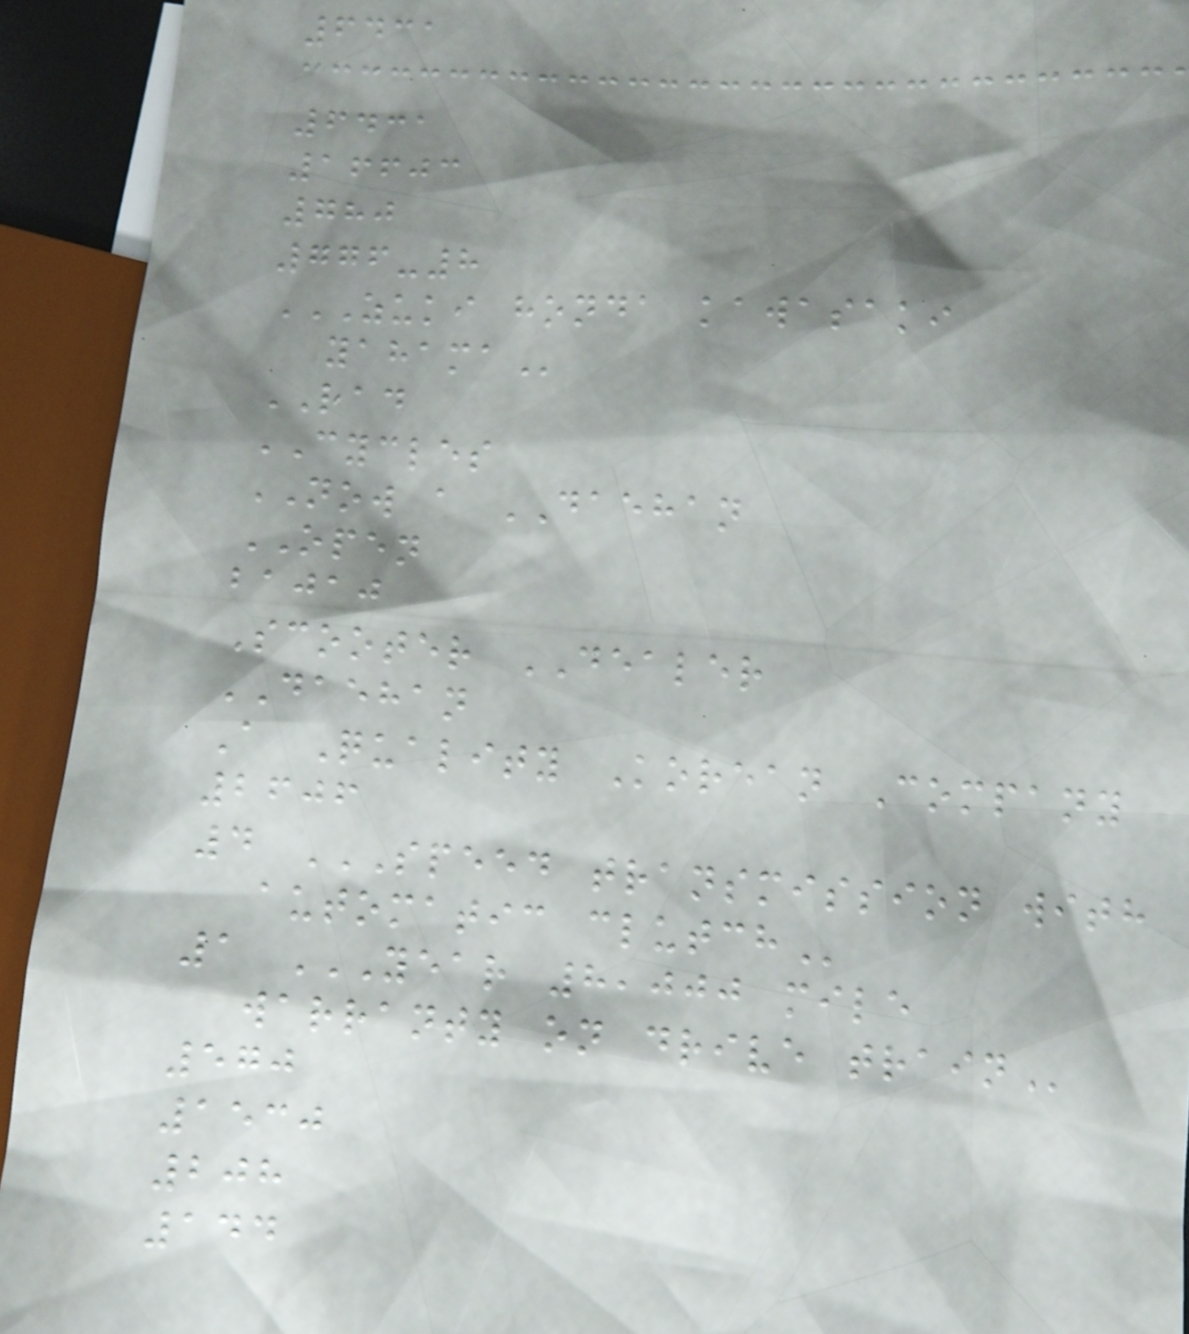6431
6431
16603
780
776-8
ZUKI HONDA KAWASAKI
YAHAMA
RAD
CYCLES
NOW a DAEHAN
OPEN
bajaj
Scooter DEALER
DAEHAN
A Quality Korean Company
2606
4 SPEED TRANSMISSION WITH
AUTOMATIC CLUTCH
1 YEAR 8,000 MILE
WARRANTY ON DRIVE TRAIN
570
1530
208
144
